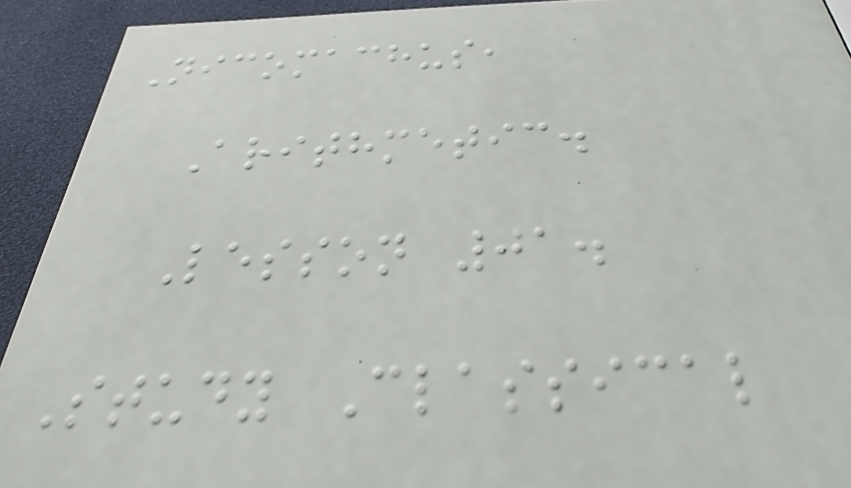Nicomachus,
Arithmetic.
Lesson 01.
Study Classical
